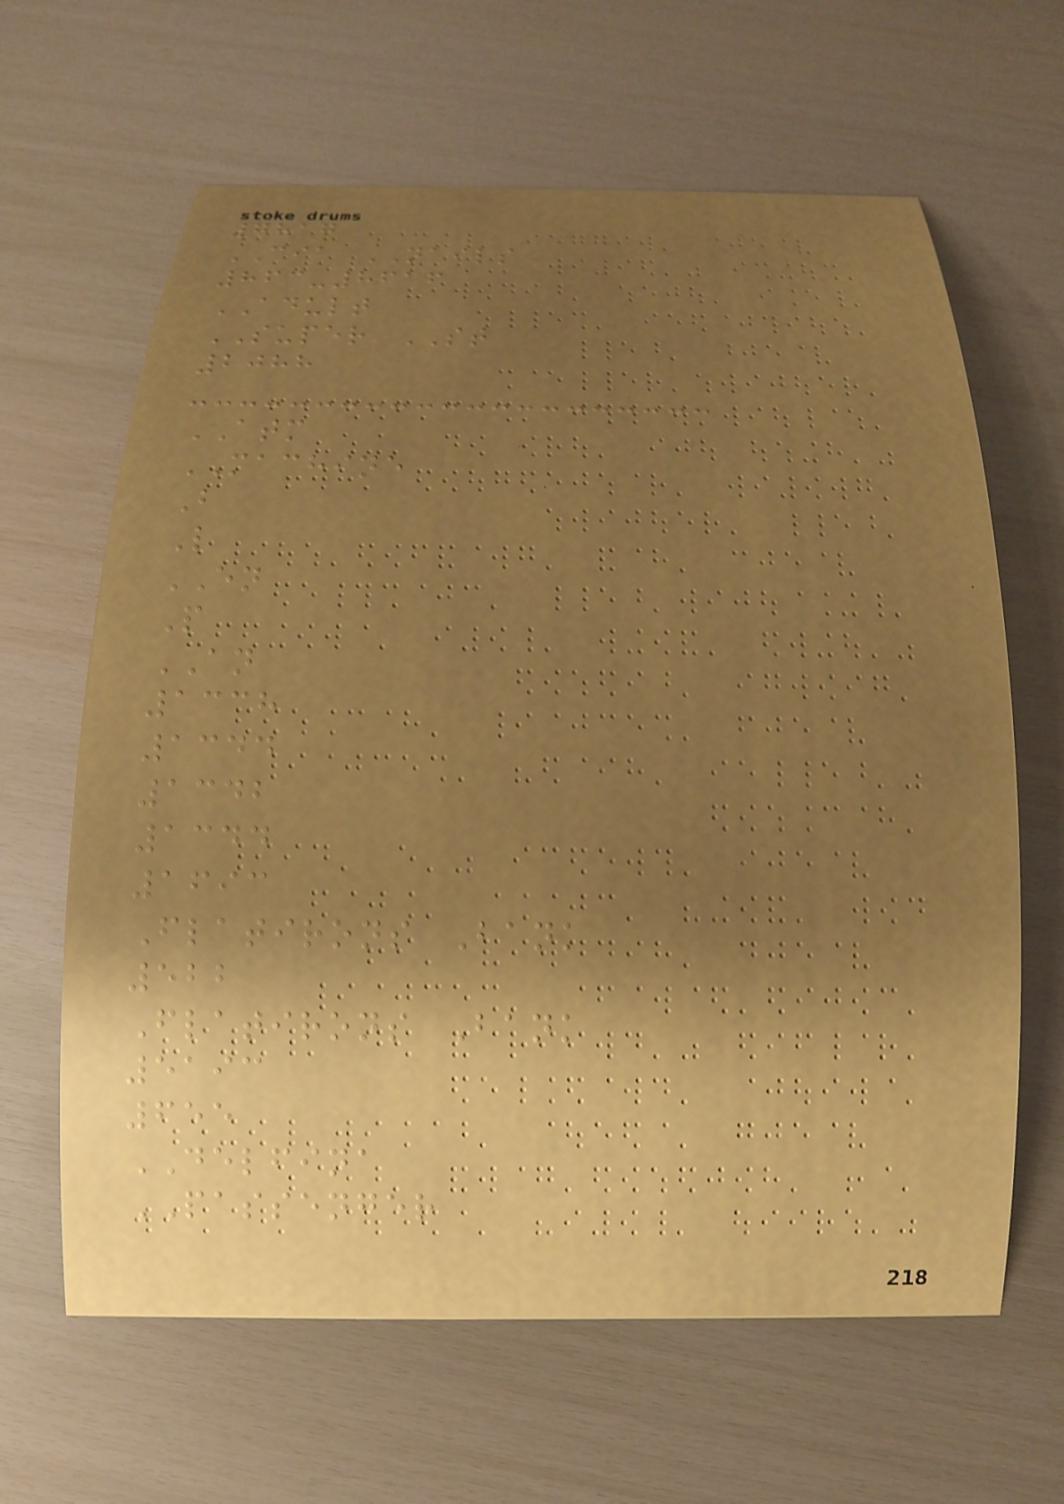7817
CIA NAILS
863-8616
ADULT
SUPER ST
2088
ATM
MACHINE
B
L
EN
P
AN
1338
1344
1342
1344
1693
Flatirons Bank
522
Flatirons Bank
5193
655
DELFINA
PASSENGER
